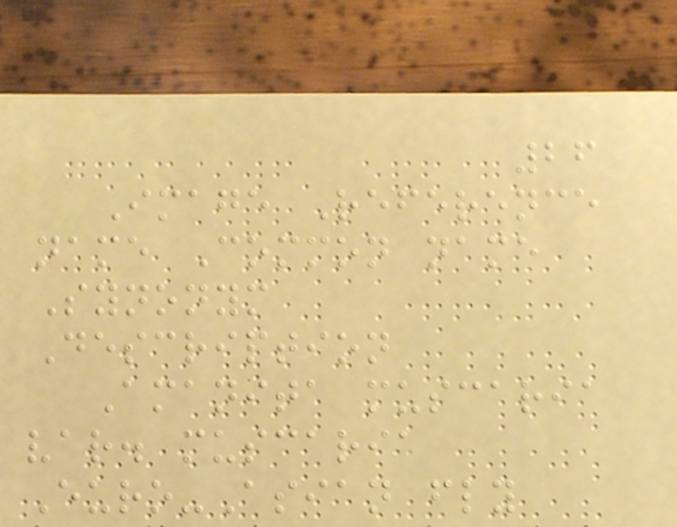26
Image Reference
name Common name
Synonym
Description
Amanita muscaria
var. muscaria
Euro-Asian fly
